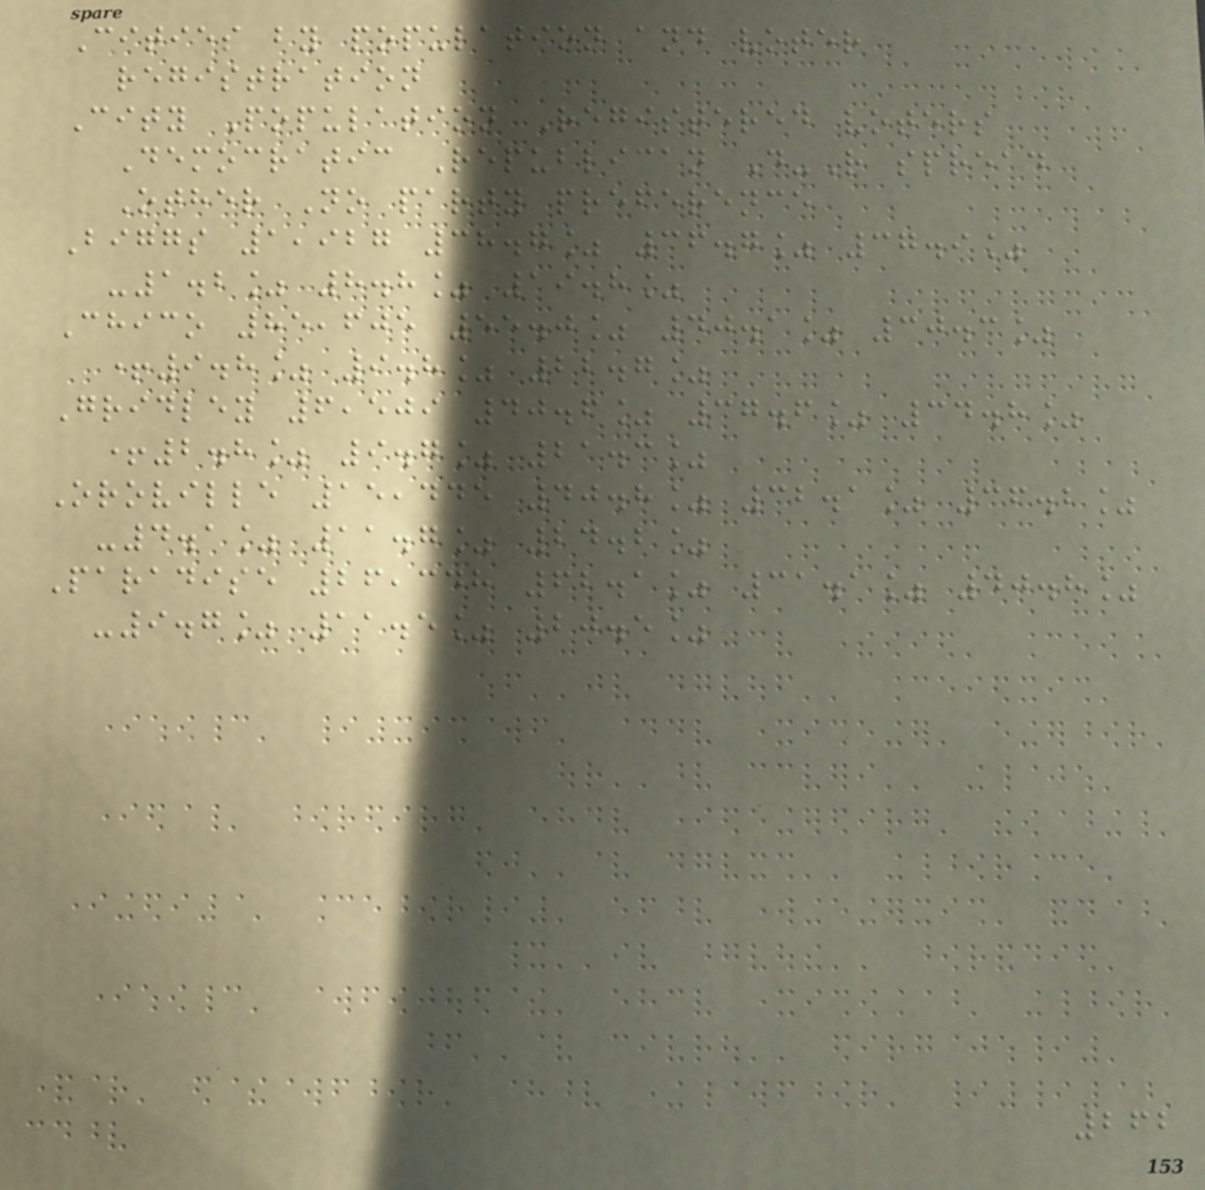Cities by population and voter
registration
City Population Registered voters
Democratic Republican D-R spread
Other No party preference
Biggs 1,927 38.7% 36.7% 37.9%
-1.2% 8.8% 19.8%
Chico 85,605 55.0% 40.1% 30.3%
+9.8% 9.8% 22.7%
Gridley 6,509 40.6% 37.6% 34.8%
+2.8% 9.7% 21.3%
Oroville 15,445 40.8% 32.1% 36.2%
-4.1% 11.7% 24.2%
Paradise 26,348 62.1% 31.1% 40.8%
-9.7% 11.5% 20.5%
262
